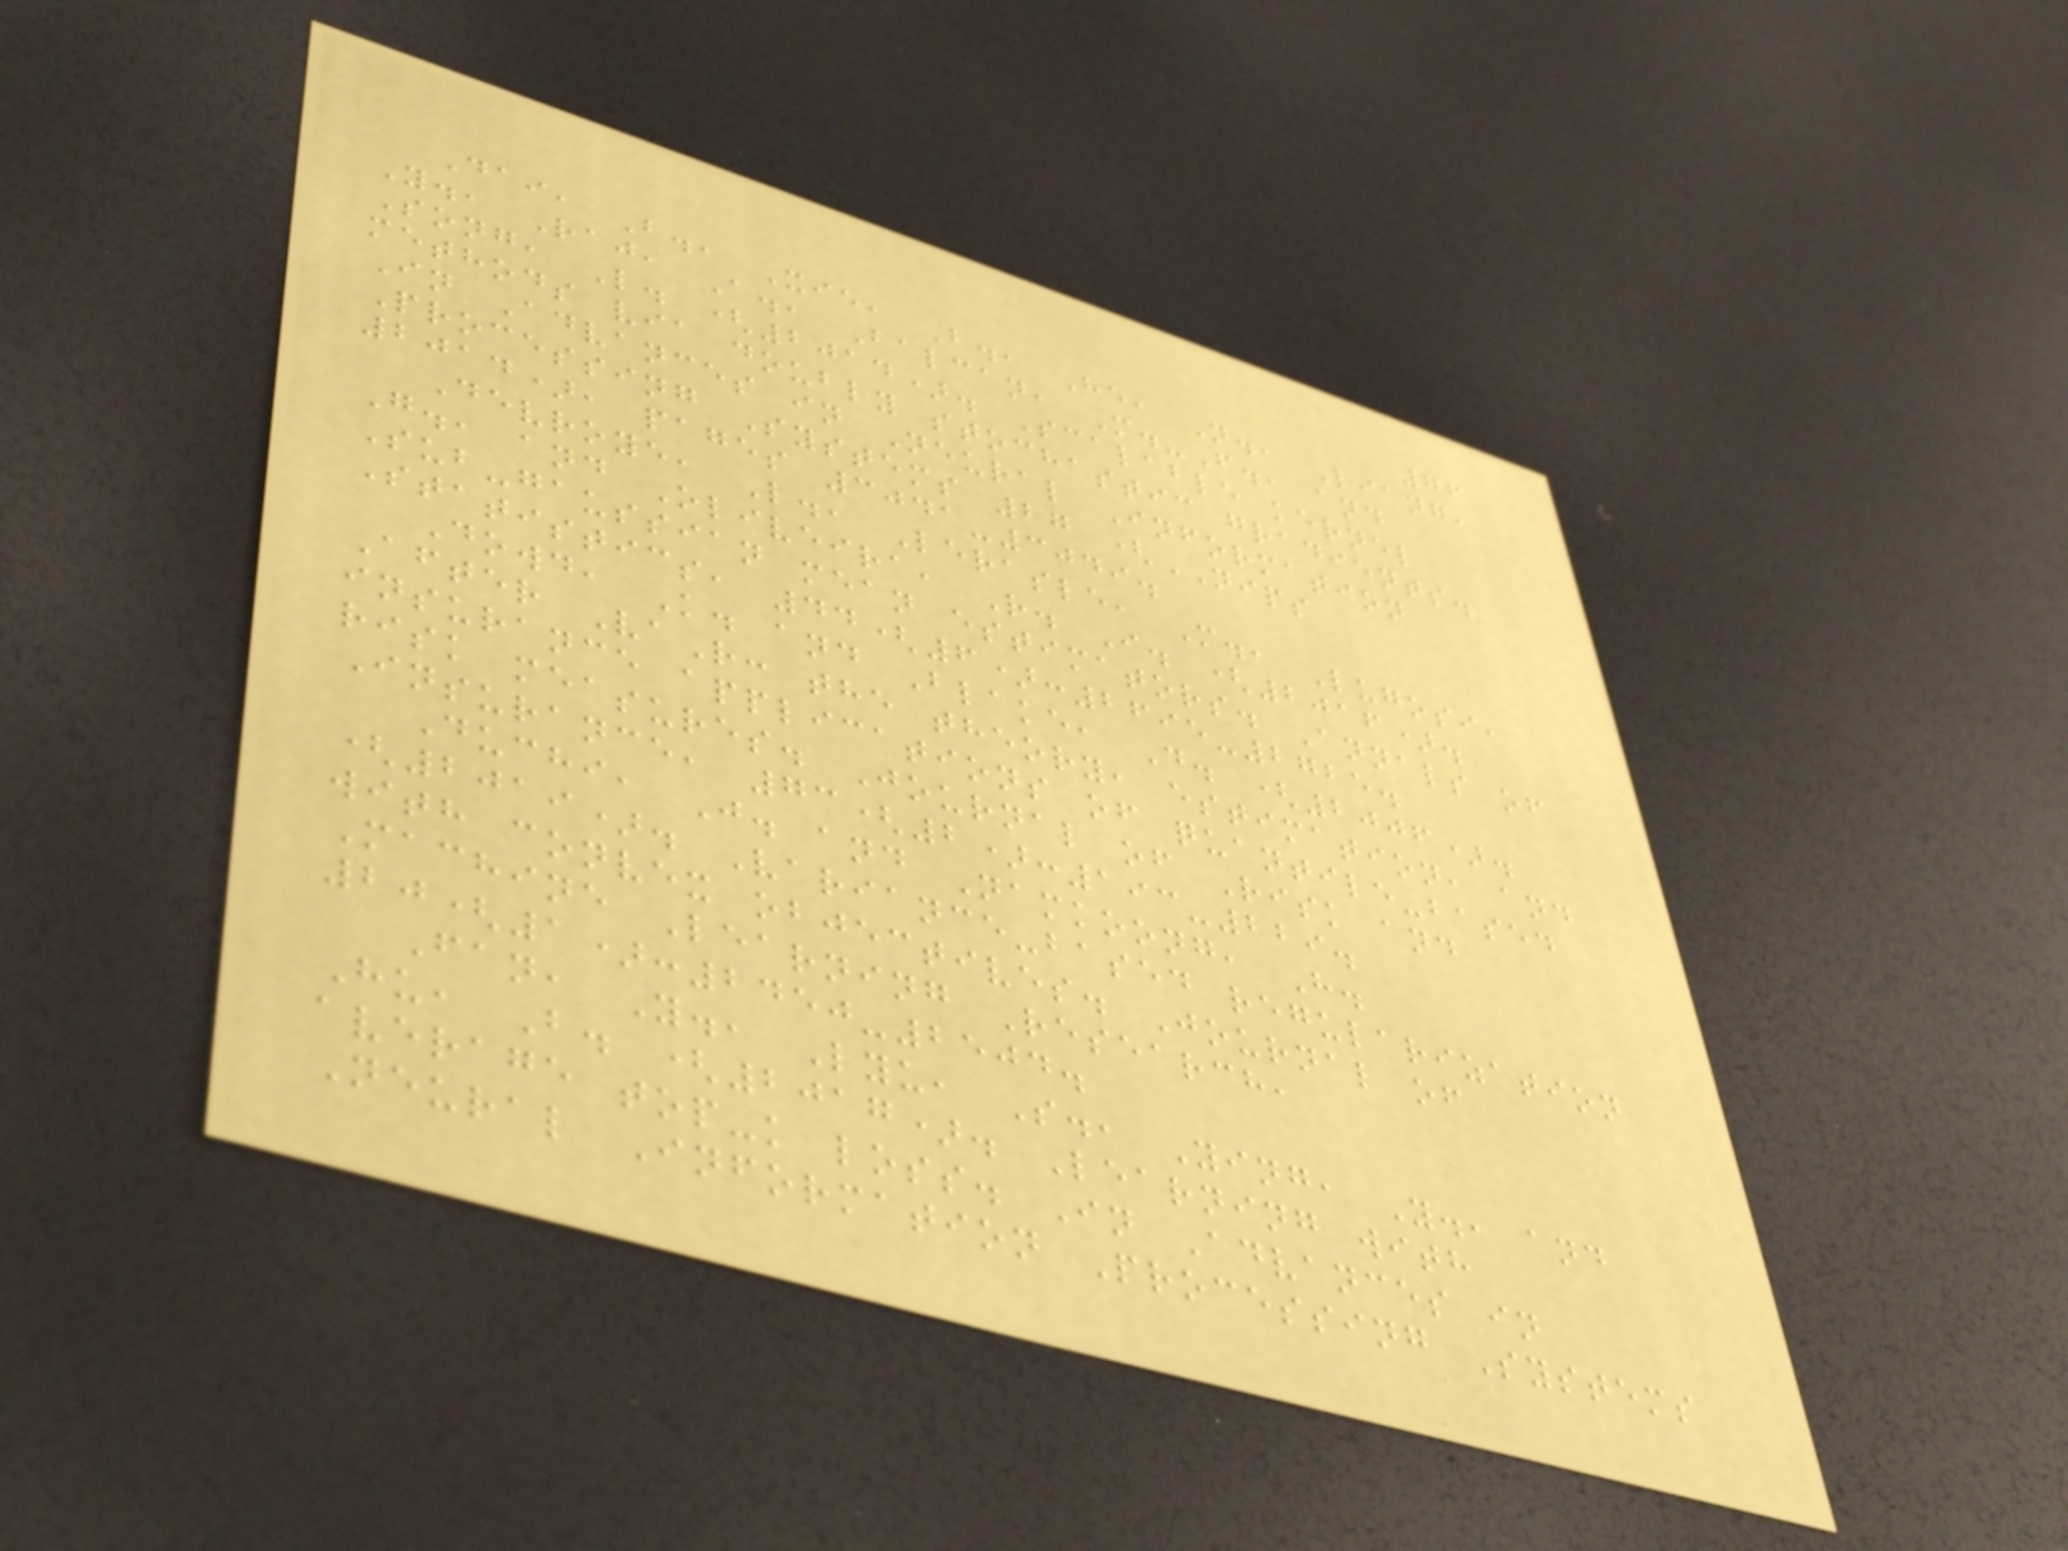76
Dai, B., Xie, B., He, N., Liang,
Y., Raj, A., Balcan, M.-F., and
Song, L. (2014). Scalable kernel
methods via doubly stochastic gradients.
In Advances in Neural Information
Processing Systems 27 (NIPS
2014), pages 3041-3049.
Devroye, L., Lerasle, M., Lugosi,
G., and Oliveira, R. I. (2016).
Sub-gaussian mean estimators. Annals of
Statistics, 44(6):2695-2725.
Dowd, K. and Blake, D. (2006).
After VaR: the theory, estimation, and
insurance applications of quantile-based
risk measures. Journal of Risk and
Insurance, 73(2):193-229.
Duchi, J. and Namkoong, H.
(2019). Variance-based regularization
with convex objectives. Journal of
Machine Learning Research,
20(1):2450-2504.
Fan, Y., Lyu, S., Ying, Y., and
Hu, B. (2017). Learning with
average top-k loss. In Advances in
Neural Information Processing Systems
